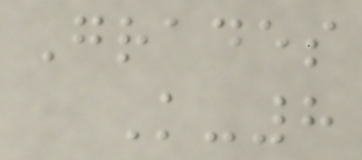Grades
K-8
